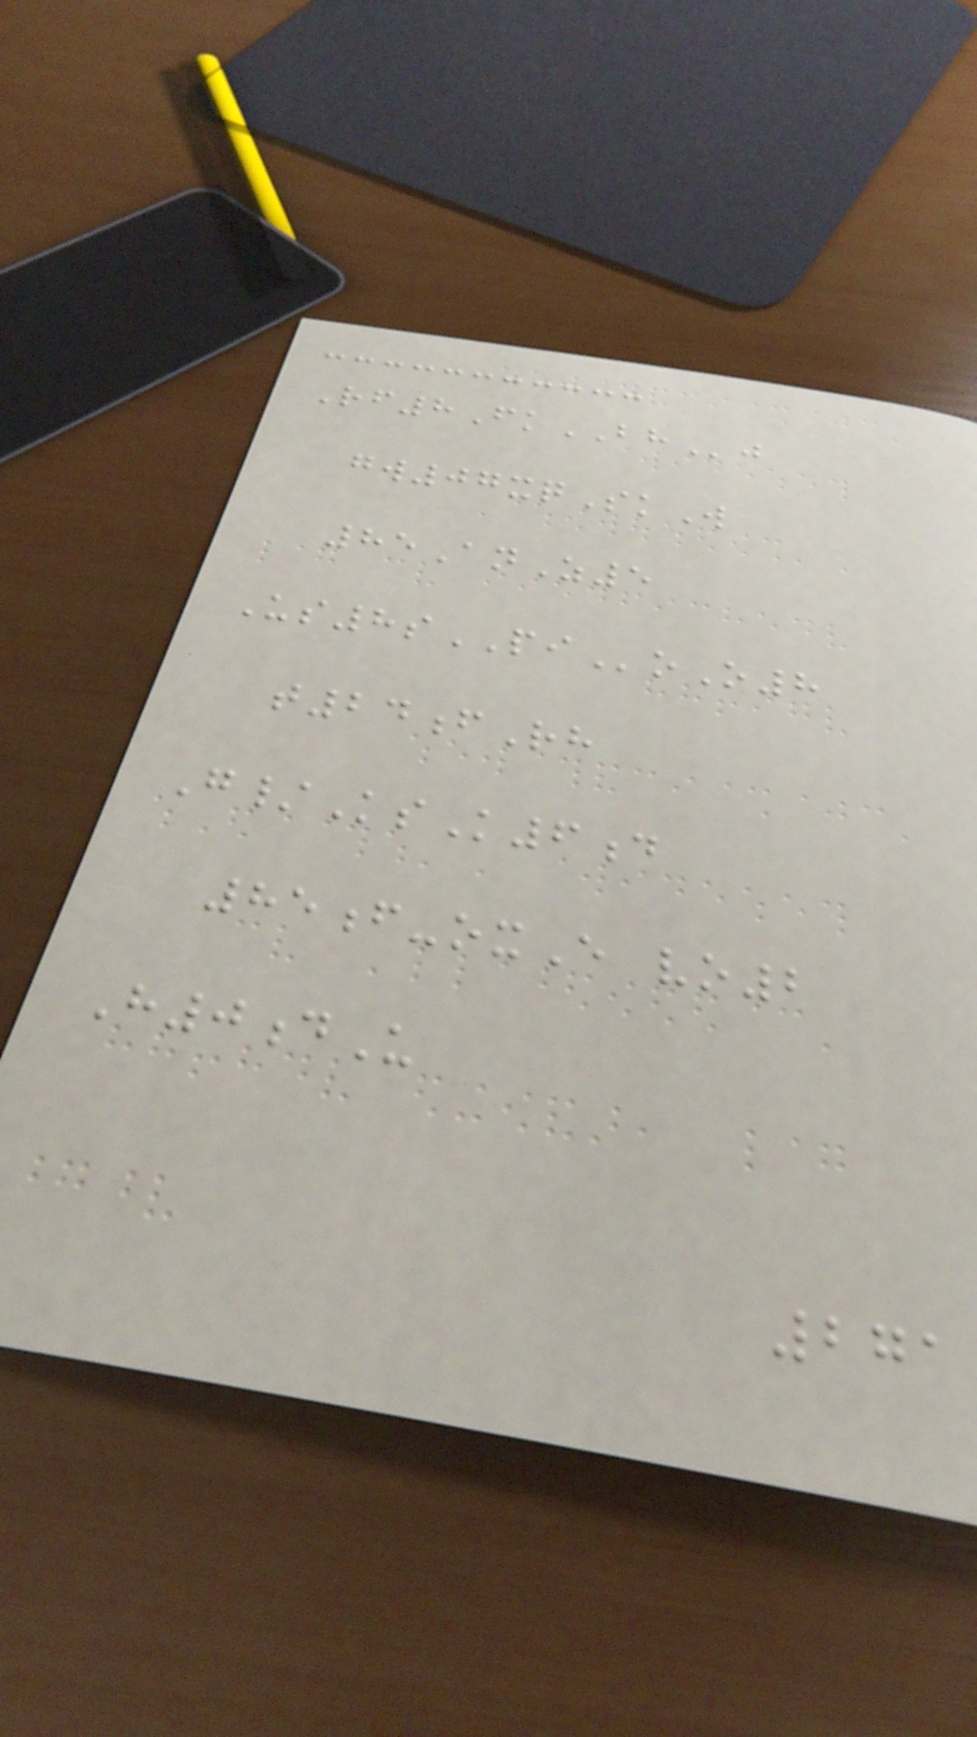Rf8FkBHj
gw07xqSkW
85AnZ5
Us8sPIoO8
t24fRh
G/KsK6d
85f-oxE vo2
H0dU
271
